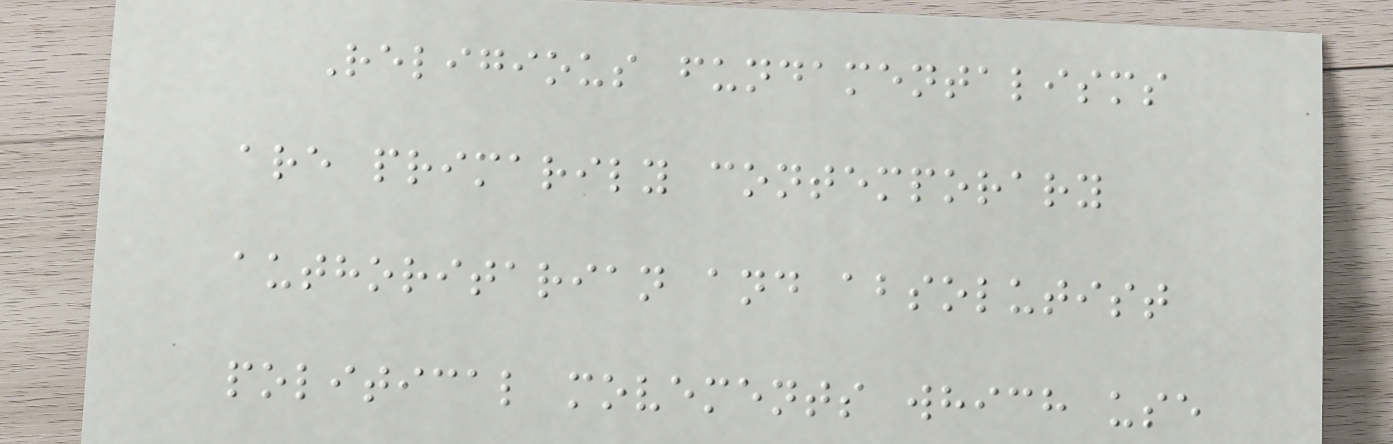Religious fundamentalisms
are primarily contemporary
authoritarian and absolutist
political movements which use
